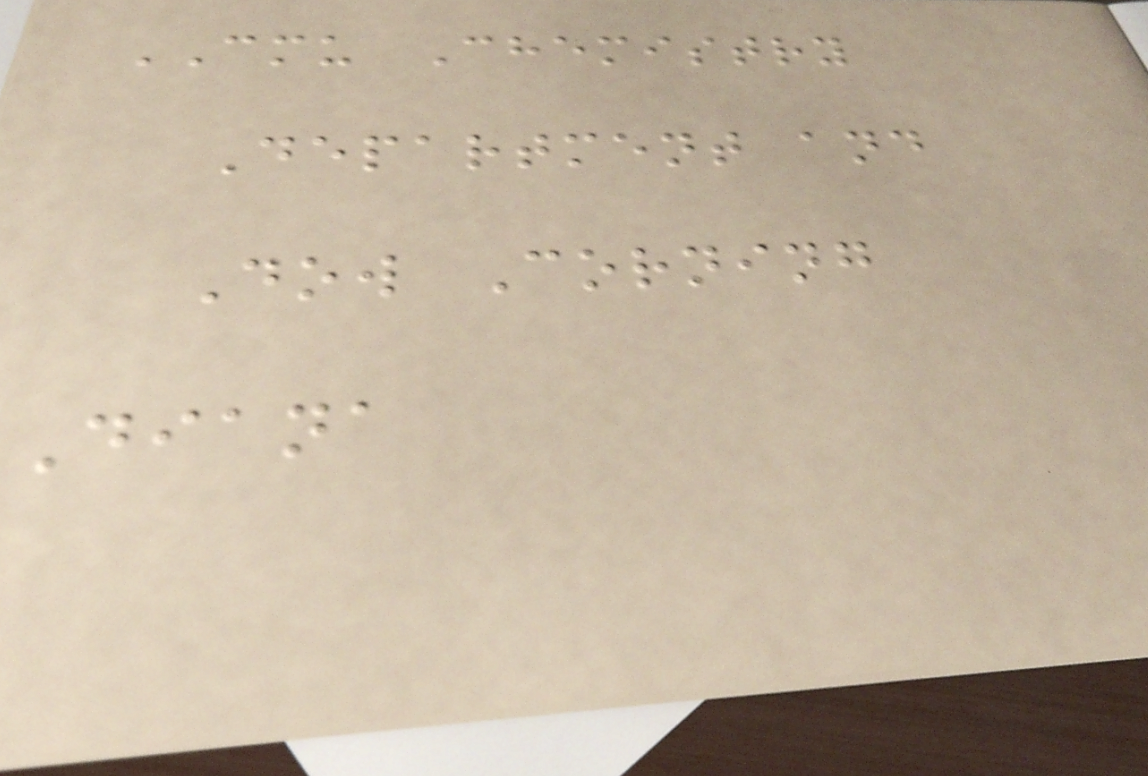CMU Chemistry
Department and
Dow Corning
Diana
